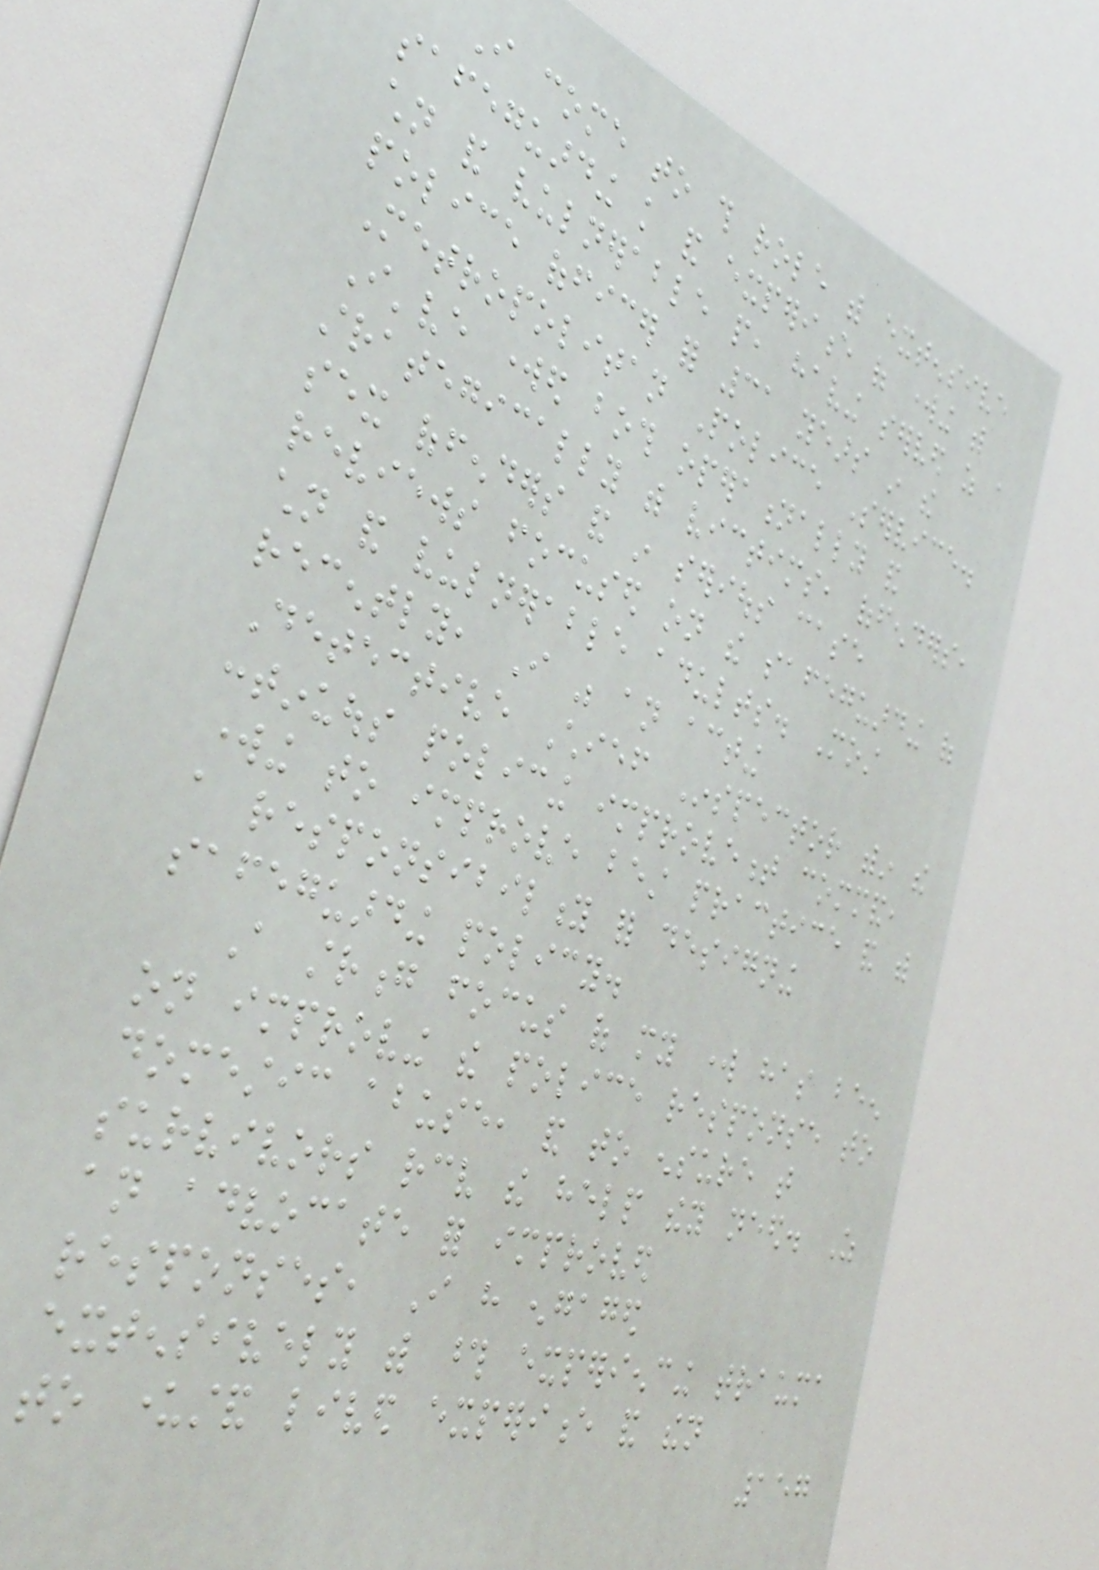I come to this role with extensive
safeguarding knowledge and experience of working with
children and vulnerable people, having served as a
police officer for 31 years in the
Metropolitan Police Service.
I've worked both operationally and
strategically with victims, offenders,
sex offenders and in serious case
reviews focused on the safeguarding of
children and vulnerable adults. Most
recently, I was an acting
Detective Chief Inspector within the
continuous policing improvement command,
working to improve best practice and with
a responsibility for designing
safeguarding policy.
A strong focus of my work has been
on improving the police response to
domestic abuse, and to ensure that
survivors receive the help they need. As
an advocate for improved
responses, I have engaged
extensively with those experiencing trauma
to understand lived experience and then
157
